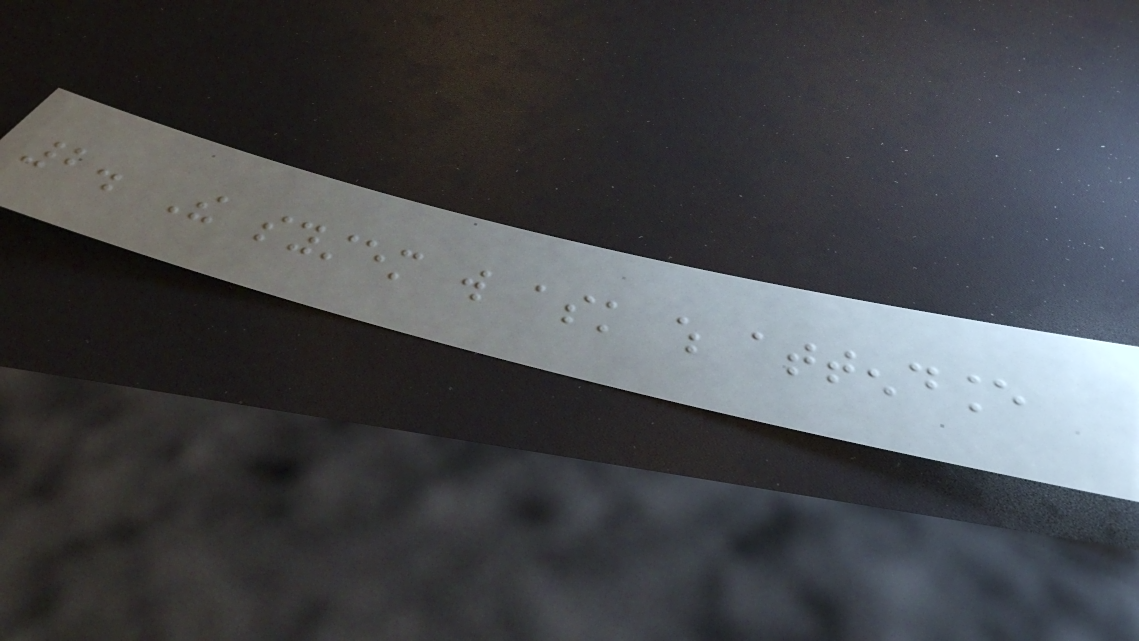2. The system will ask which attendance
